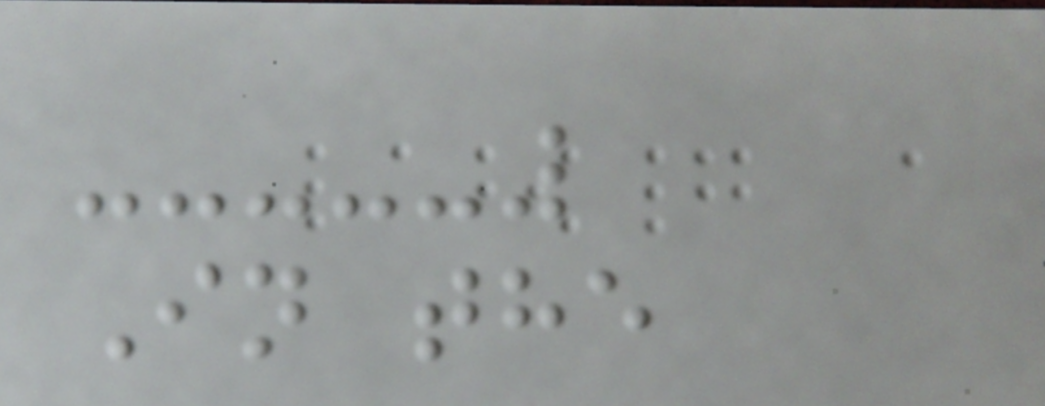In the
